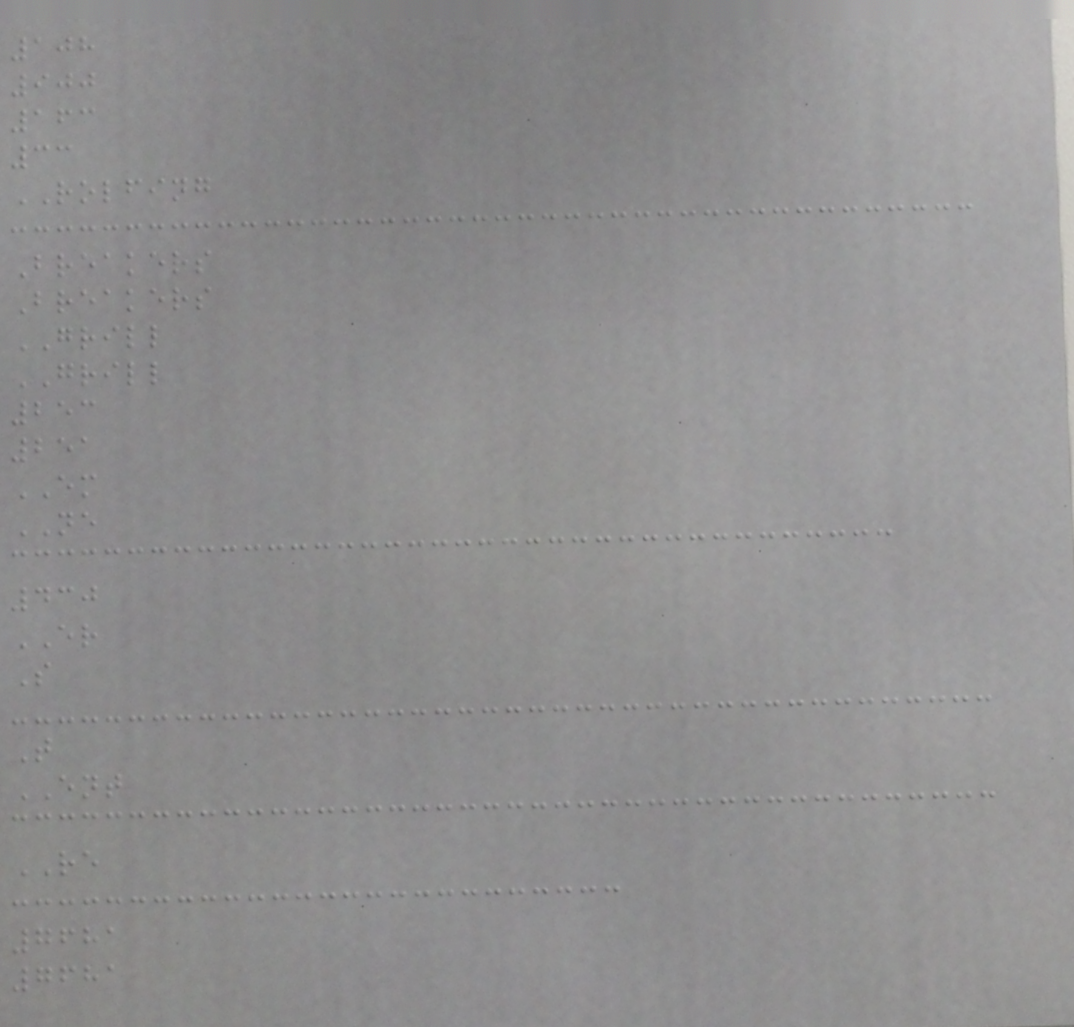108
900
163
33
ROLFING
Breakers
Breakers
GRILL
GRILL
253
251
EM
NE
430
ER
S
T
ENT
RE
7681
7681
